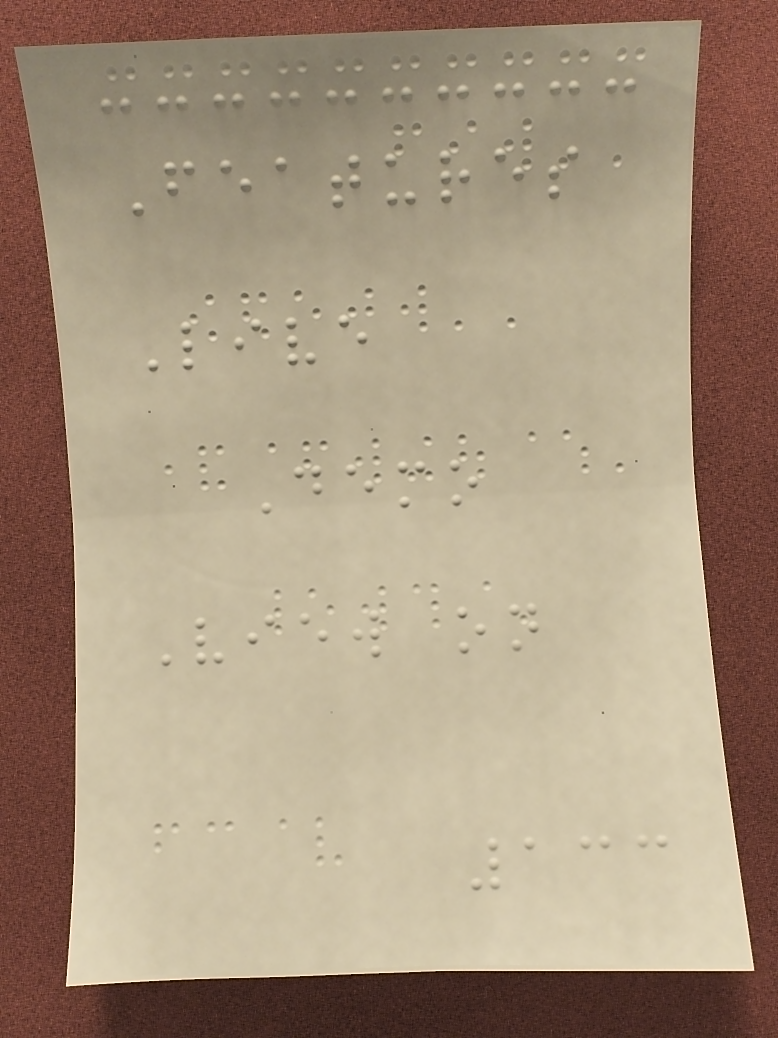Features
Live
Demo
View on
133
